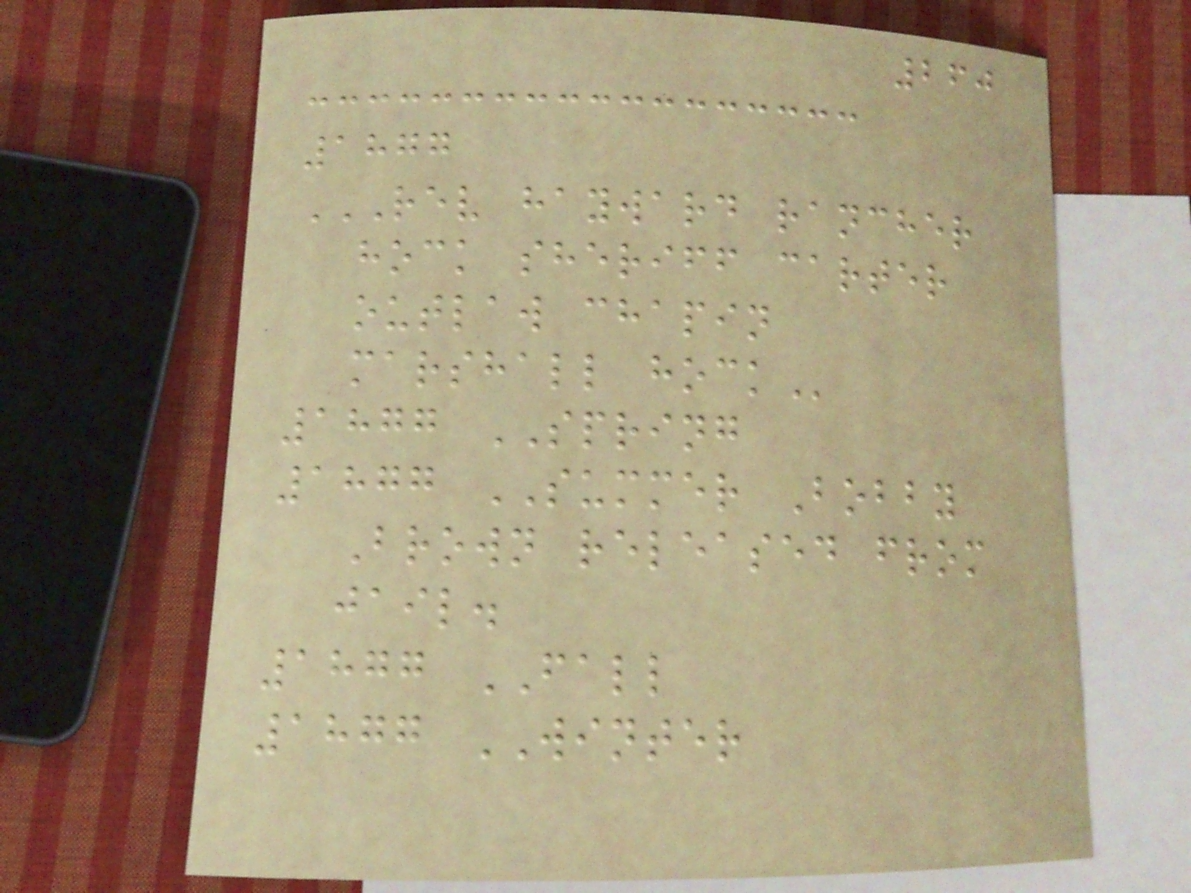260
1877
REV HAYWARD RANCHER
HOCK SHERIFF CARTER
OUTLAW CHAPIN
MARSHALL HOCK
1877 SPRING
1877 SUMMER Bobby
Brown released from
jail.
1877 FALL
1877 WINTER
